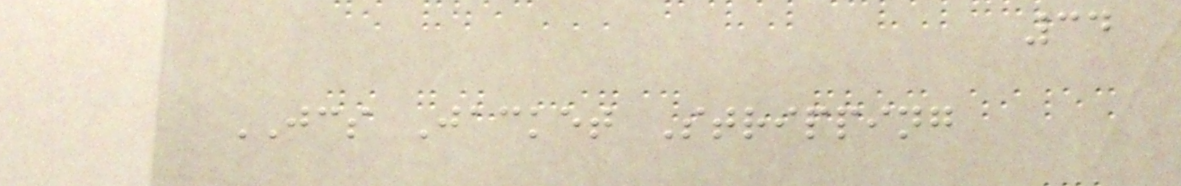34
JCS Jacket Stripping
